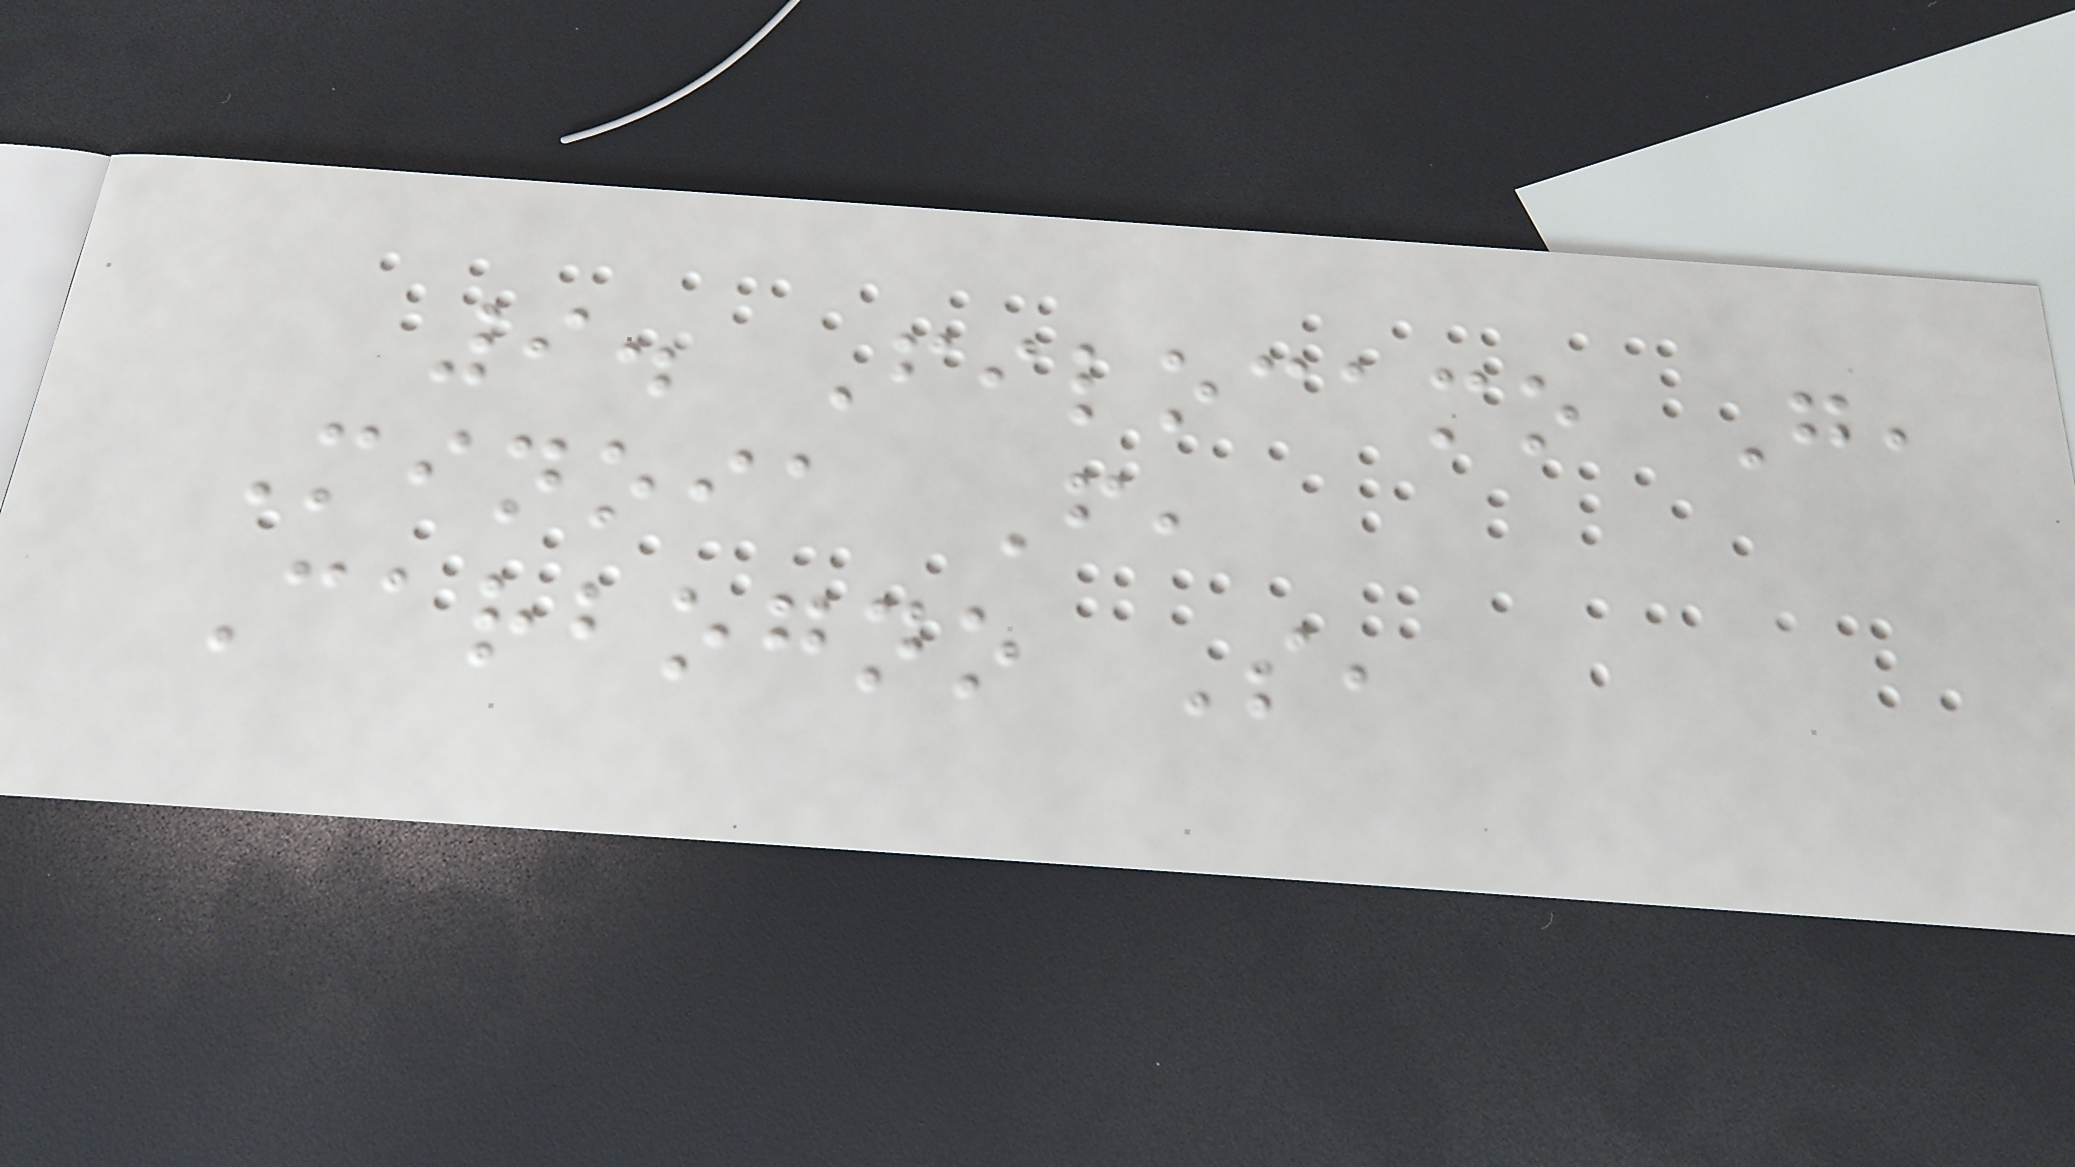9. Filocamo G,
Minoia F,
Carbogno S,
